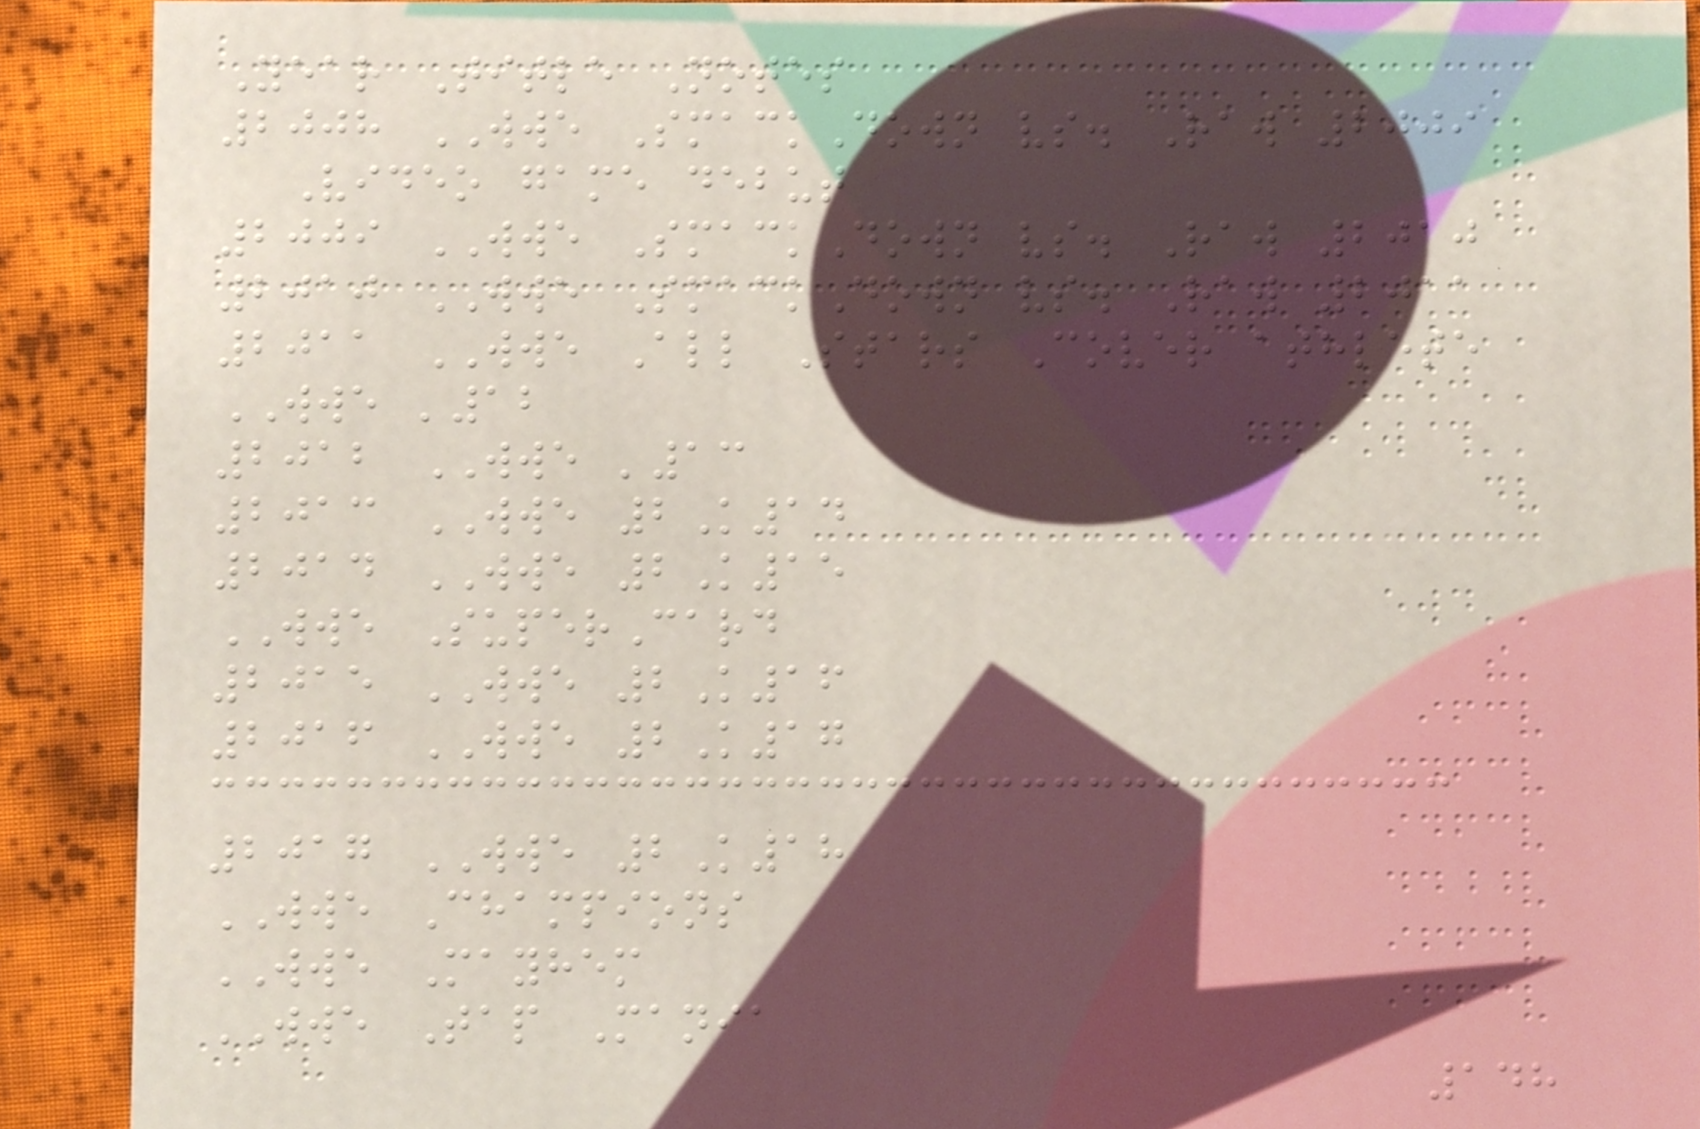Year Title Notes
2008 WWE SmackDown vs. Raw 2009
Video game debut
2009 WWE SmackDown vs. Raw 2010
2010 WWE SmackDown vs. Raw 2011
2011 WWE All Stars Cover athlete
WWE '12
2012 WWE '13
2013 WWE 2K14
2014 WWE 2K15
WWE SuperCard
2015 WWE 2K16
2016 WWE 2K17
2017 WWE 2K18
WWE Champions
WWE Mayhem
WWE Tap Mania
148
